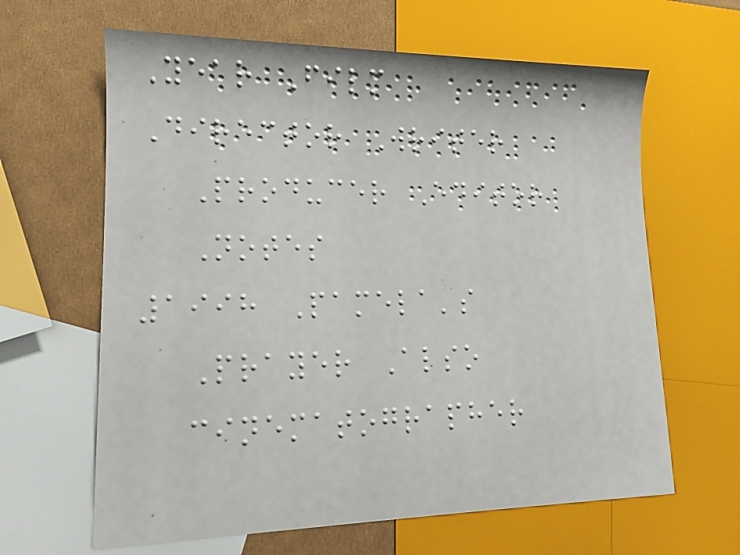Year Film
Director Writer
Producer Editor
Notes
1998 Pamela's
Prayer Also
cinematographer
